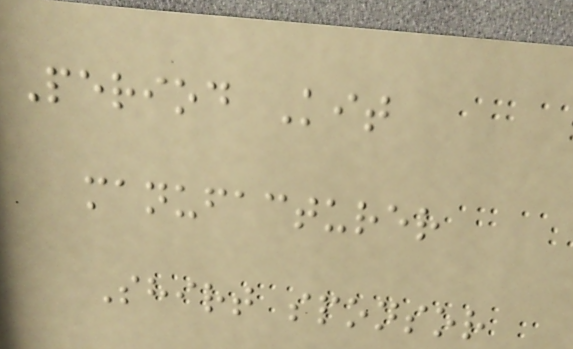Period Kit
manufacturer
Shirt sponsor
